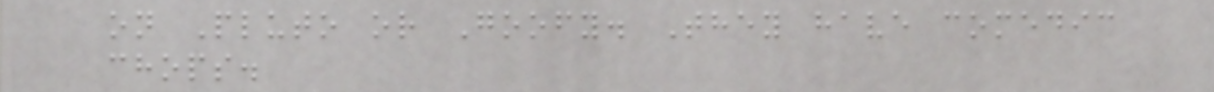on Pluto or Goofy. They have comedic
chops.
